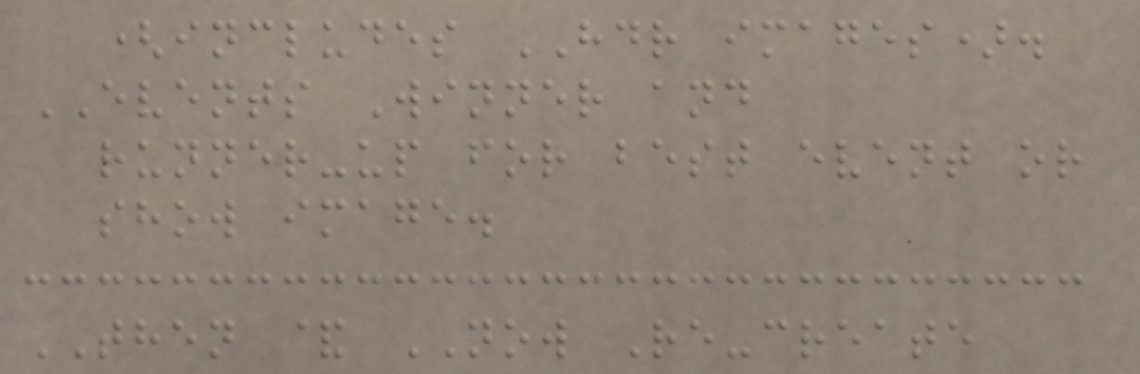(includes HDR images).
EVENTS Winner and
runner-up for best event or
show image.
THEN & NOW Re-create
